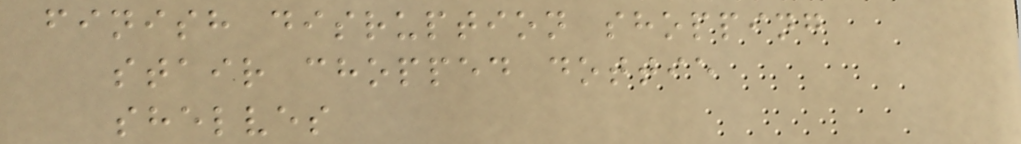finish disruption shopping
stair chopped dottie
shelves
